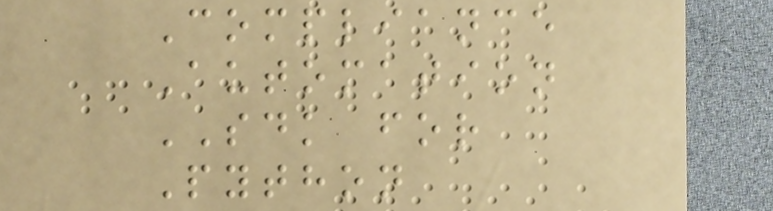Compliance
Automation
SDK for
Python
